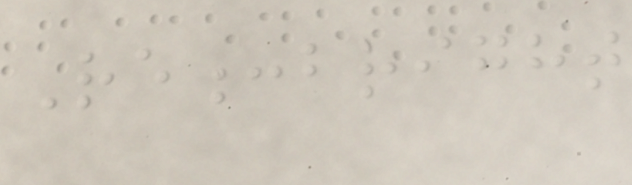Re:bright
